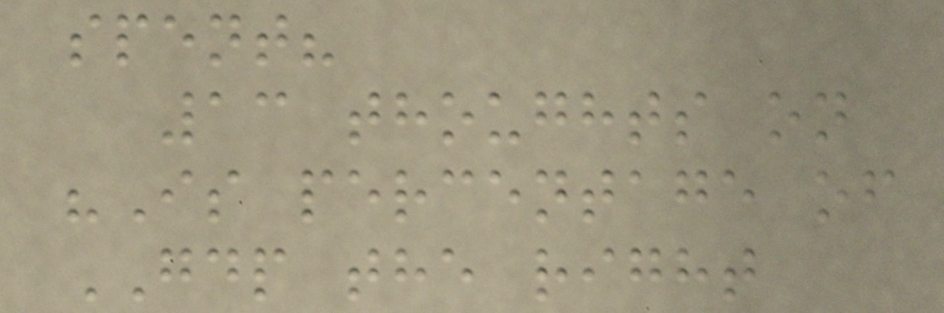spent?
13 thoughts on
"Is percentage of
GDP the right
